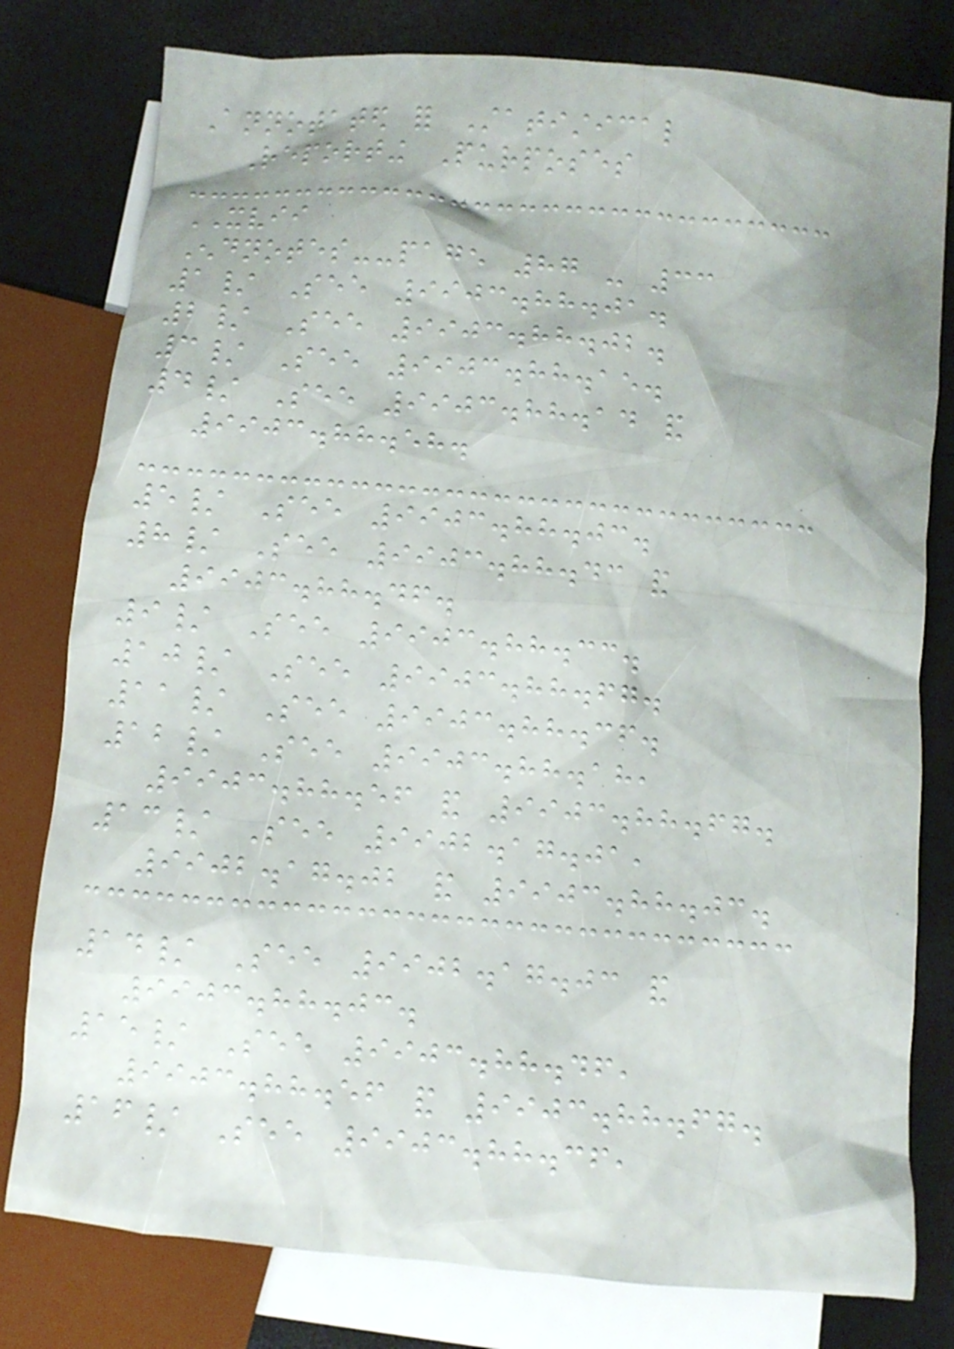Annotated for Statistical
Reporting Purposes
XVII
Endnotes--page 87 - 33
1/ See 9903.88.01.
2/ See 9903.88.02.
3/ See 9903.88.15.
4/ See 9903.88.14 and
9903.88.58.
5/ See 9903.88.03.
8/ See 9903.88.43 and
9903.88.46.
9/ See 9903.88.33.
10/ See 9903.88.67.
11/ See 9903.88.36.
12/ See 9903.88.18,
9903.88.56 and 9903.88.67.
13/ See 9902.17.01,
9902.17.02 and 9903.88.03.
14/ See 9902.17.03 and
9903.88.03.
15/ See 9903.88.46,
9903.88.56 and 9903.88.67.
16/ See 9903.88.36,
